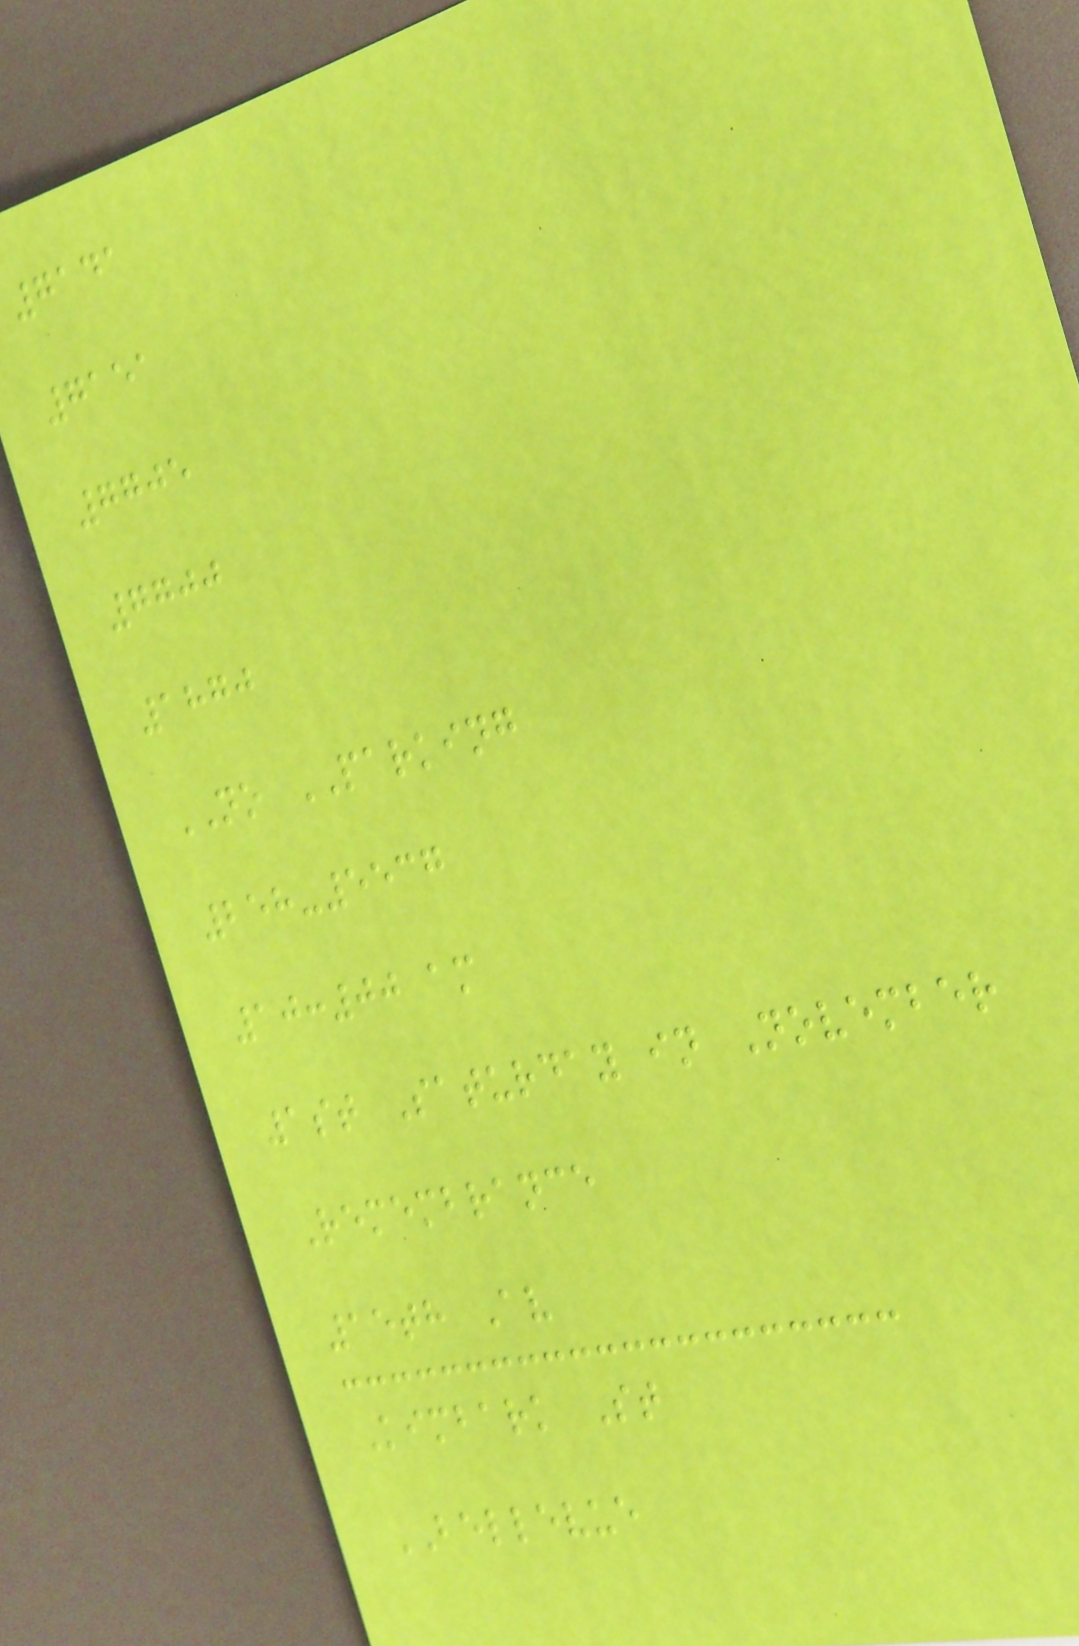7141
7151
7705
7700
1870
NO PARKING
258-5537
10:00 am
1st Saturday in November
Remembrance
15th Av
Kimbark St
BELLEVUE
